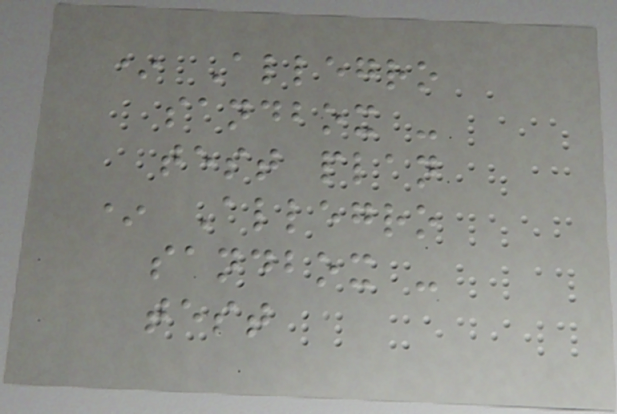* Allegro
sandbox -
test plan
* Allegro
sandbox -
test
